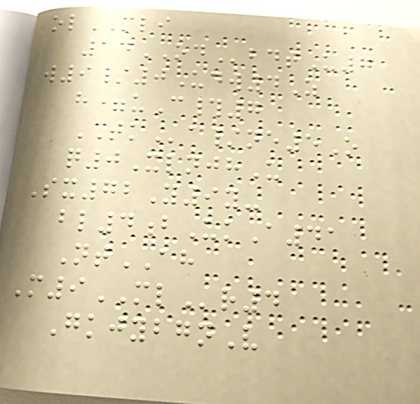olMLI
14ODbdtU7
w9/0Udw4Z
h=uC#7
TKa/ne5O
q0XlnjhU
Sx72Y9y-
bl4bUkA41
NtAH
M9MLr4
GkjybgnV
